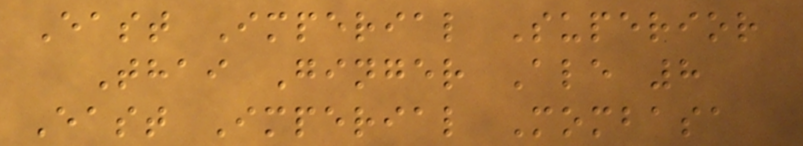East Imperial Superior
Thai Ginger Ale 8
East Imperial Mombasa
